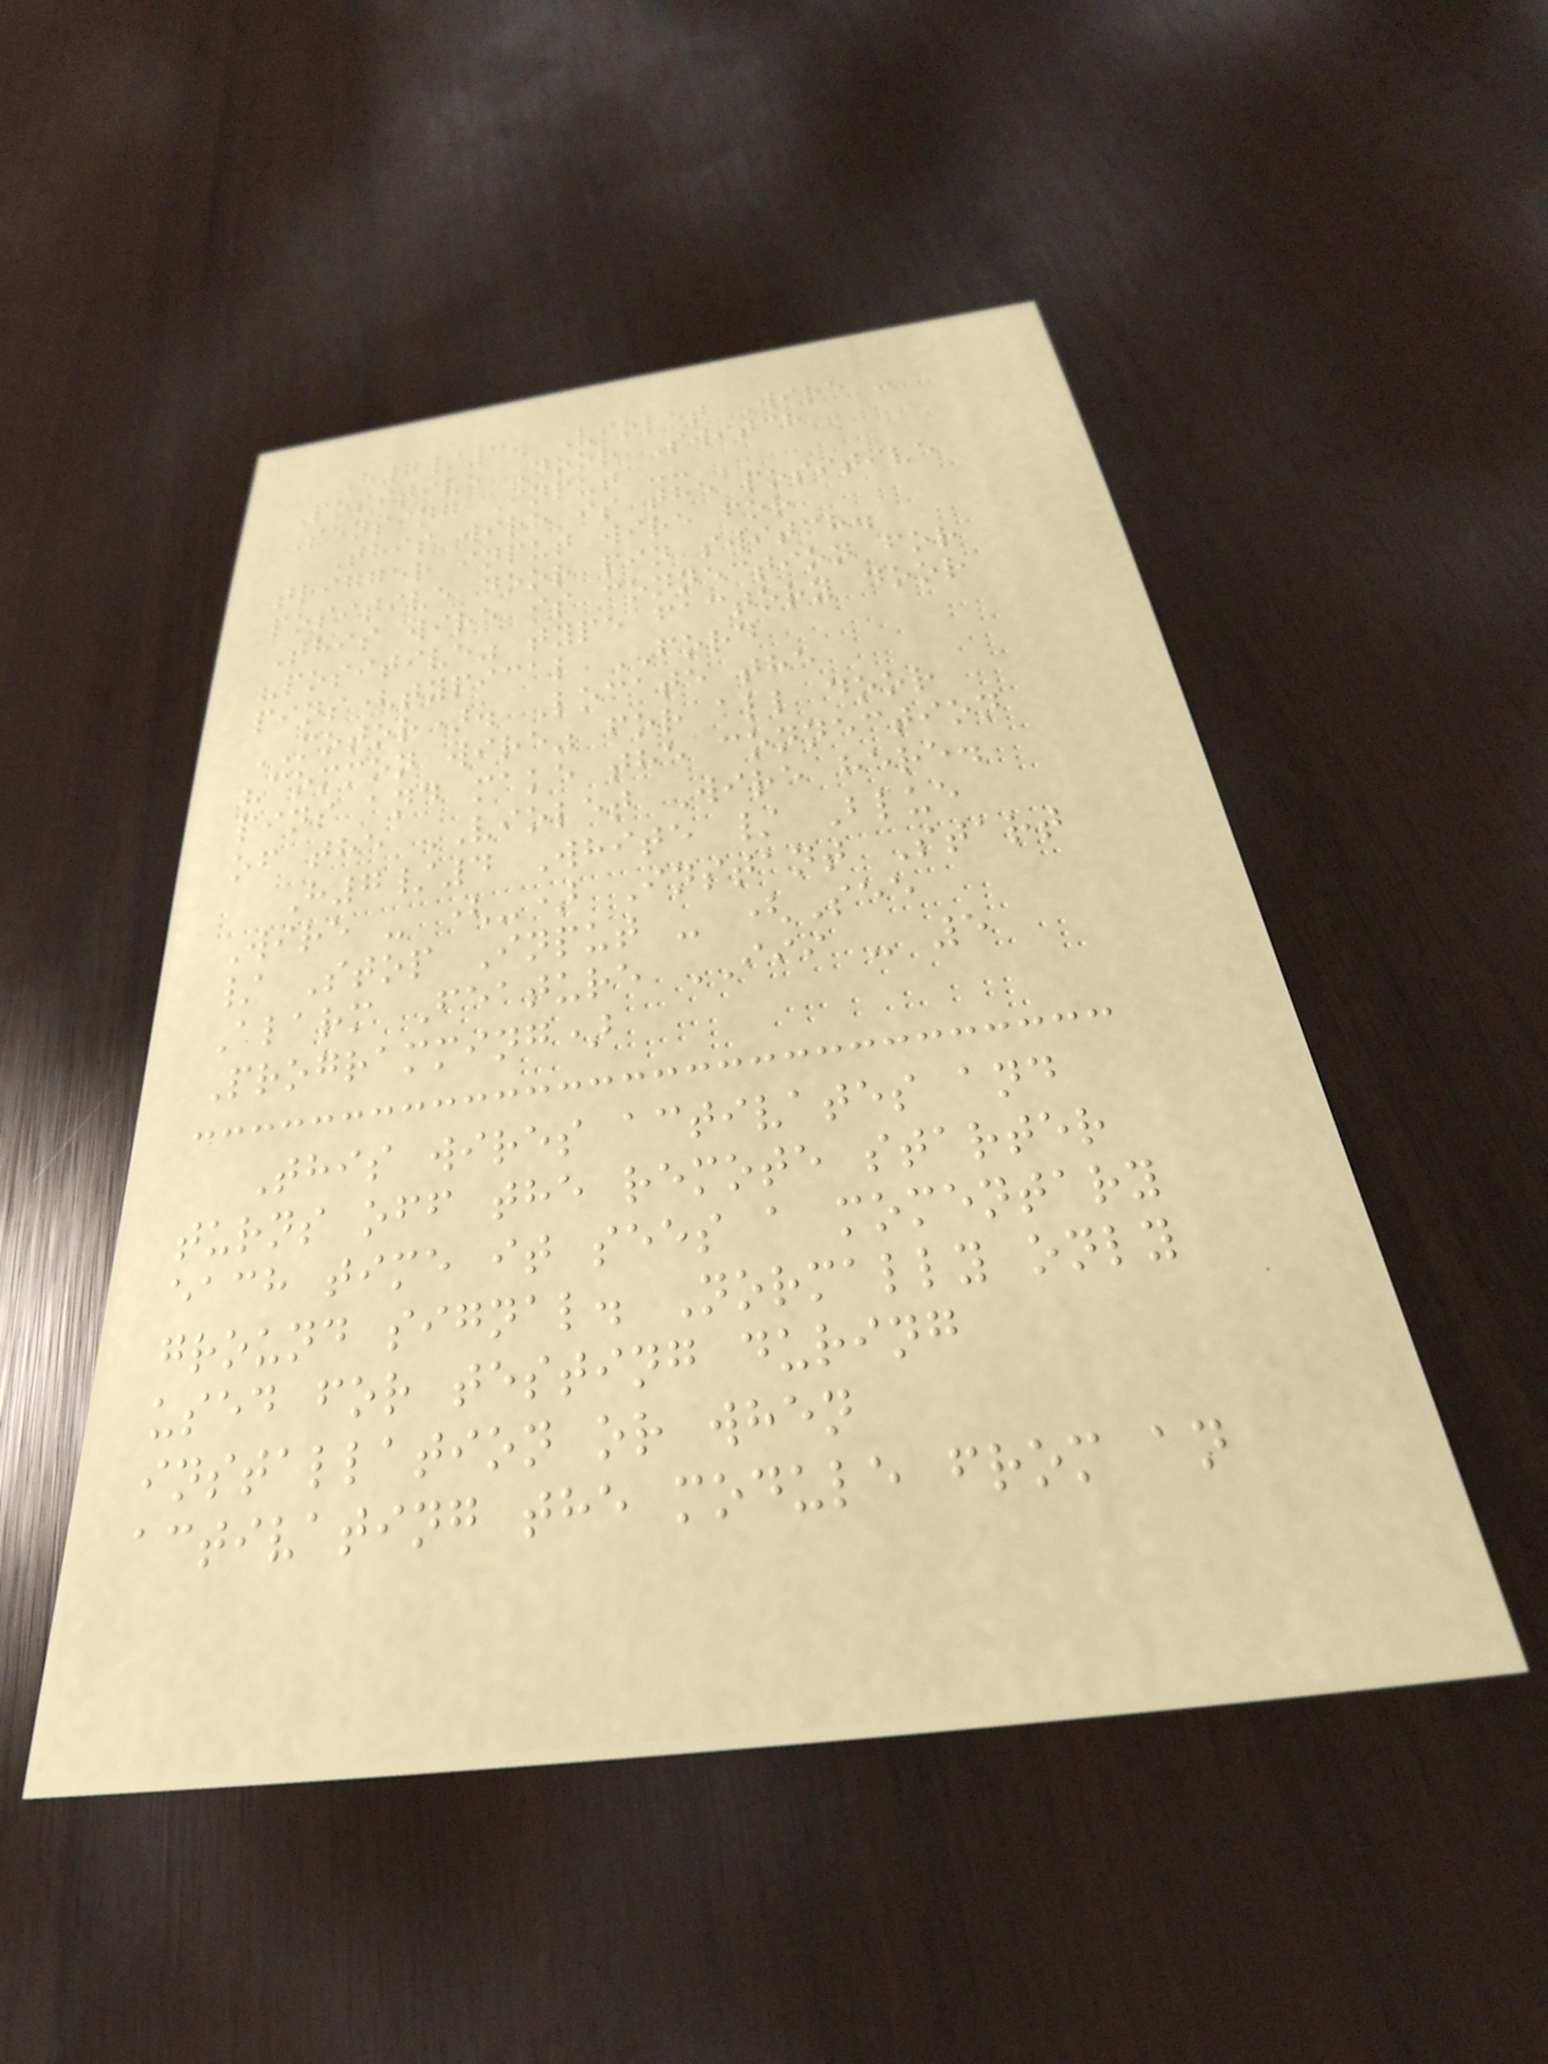H7/3. Violet Wire -
Positive Door Switch
Sensing Input --
This wire is the positive
trigger input wire for
positive door pin switch.
This wire is connection for
"positive" type factory door
pins(typical FORD
MOTOR). Locate the
"common wire" for all door
pins and make the connection
of the VIOLET Wire here.
H7/4 White / Blue
Wire - (-) Instant Start
/ Stop Input - (See
Alarm Feature III - 5
Programming)
This wires activates and
turns off the remote starter
each time it sees a momentary
ground signal. Normally only
used for testing during
installation or when
activating the module from an
